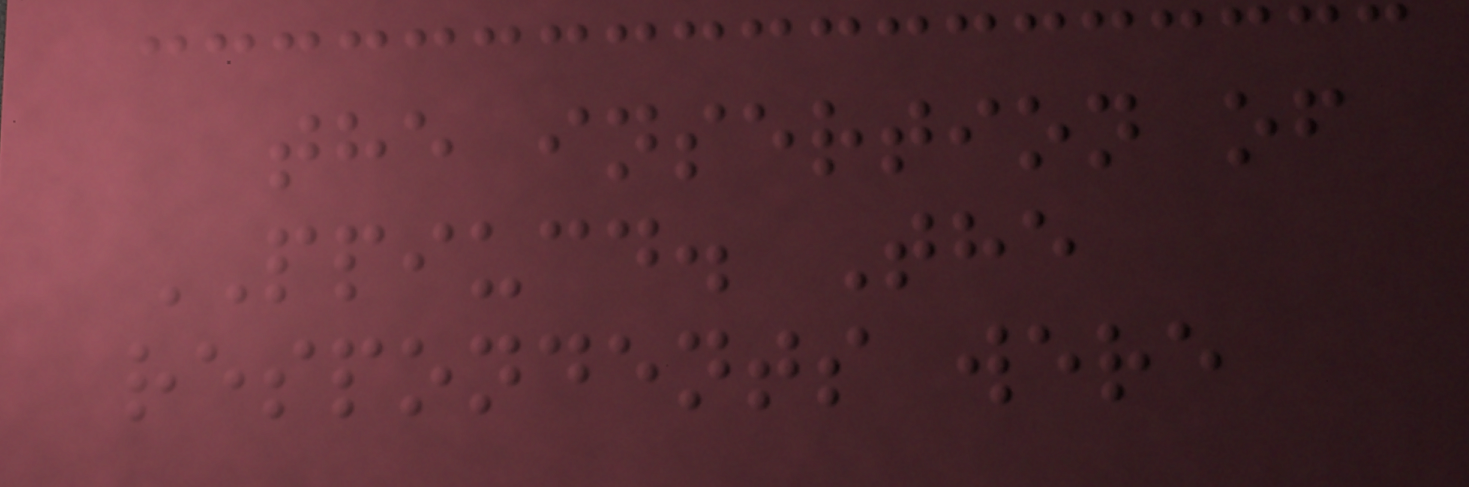the insertion of
PPIUCD. The
respondents were
